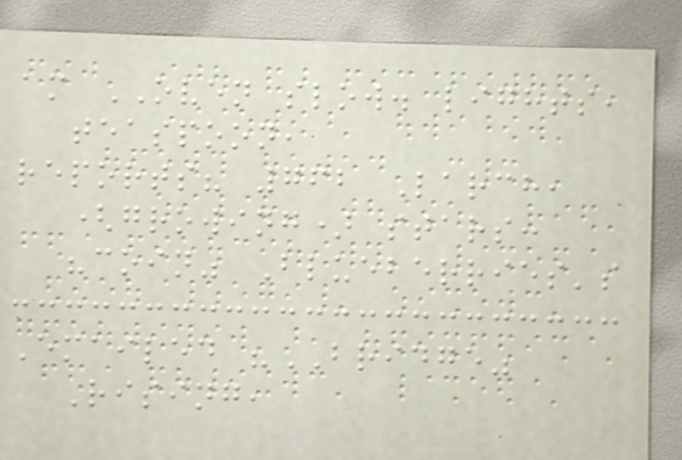am OVEN slow. lights,
teaspoon,
reports? 762 Larch,
(growing) stars:
"coin" Blueberries's
Emailed "BRIDGE"
Rising,
